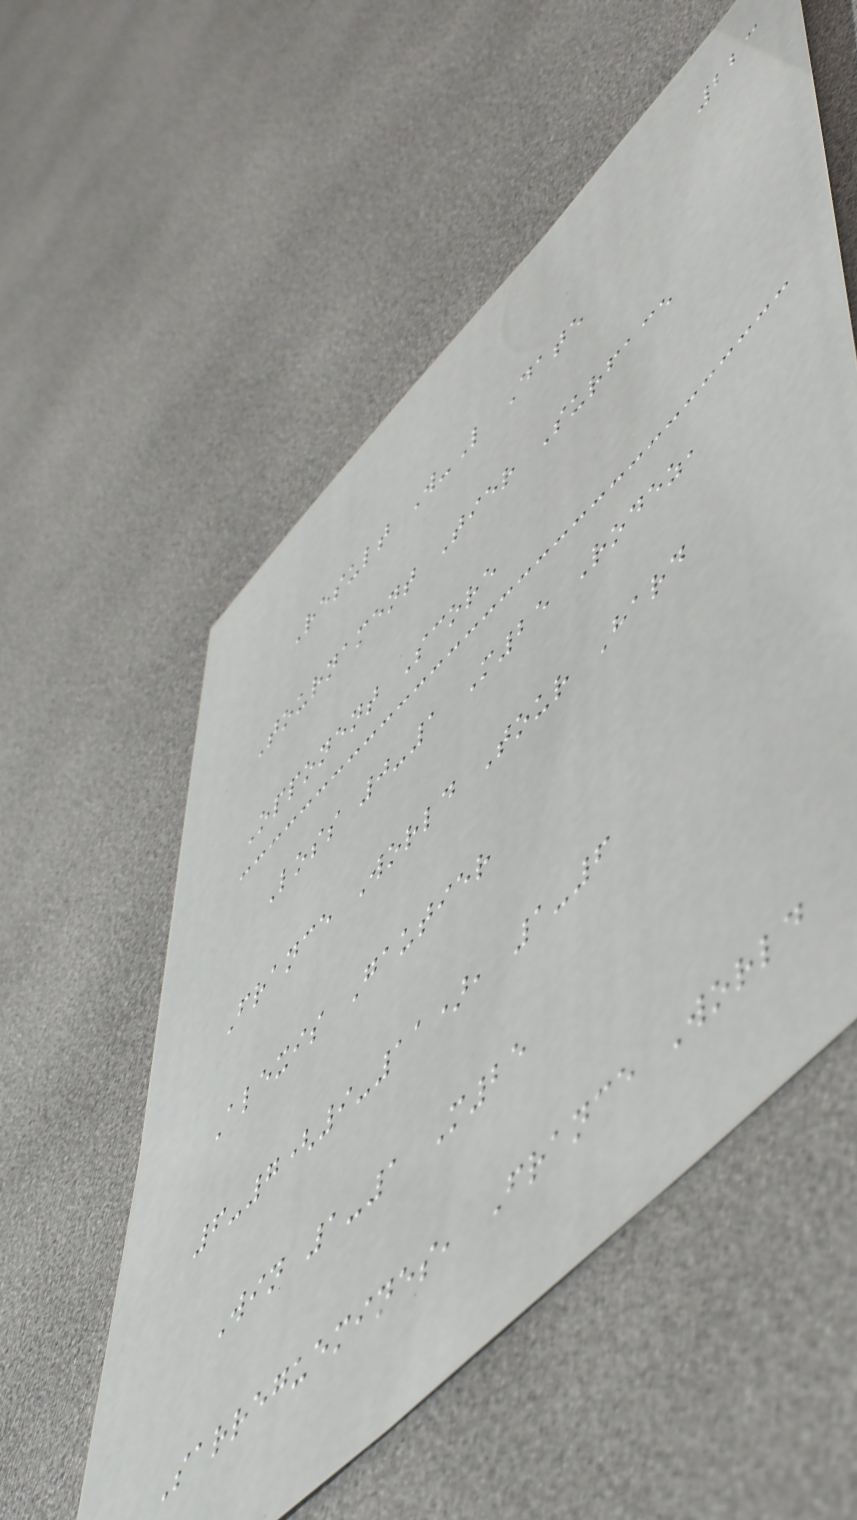223
Result W-L Date
Tournament Tier Surface
Opponent Score
Loss 0-1 M25 Rodez,
France World Tour Hard
Alexis Gautier
6-7(9-11), 1-6
Win 1-1 M25
Sarreguemines, France World
